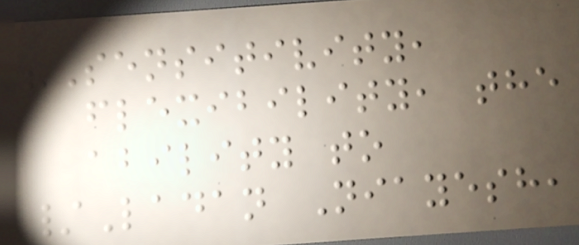"Sensitivity,
flexibility, the
ability to
/Ladan Niayesh,
